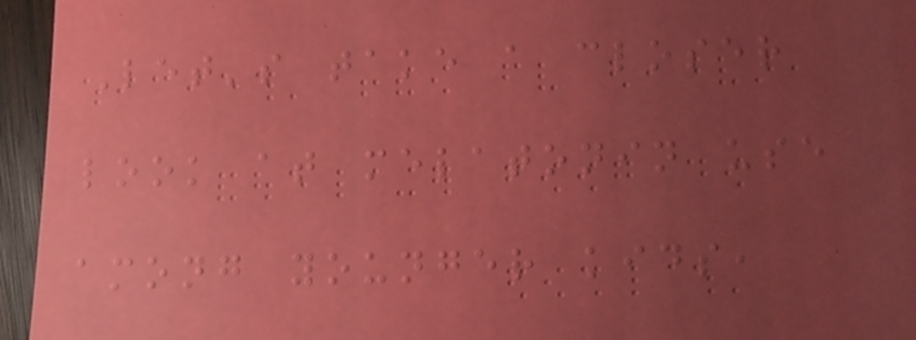Let's take a closer
look at melatonin use
among younger kids,
